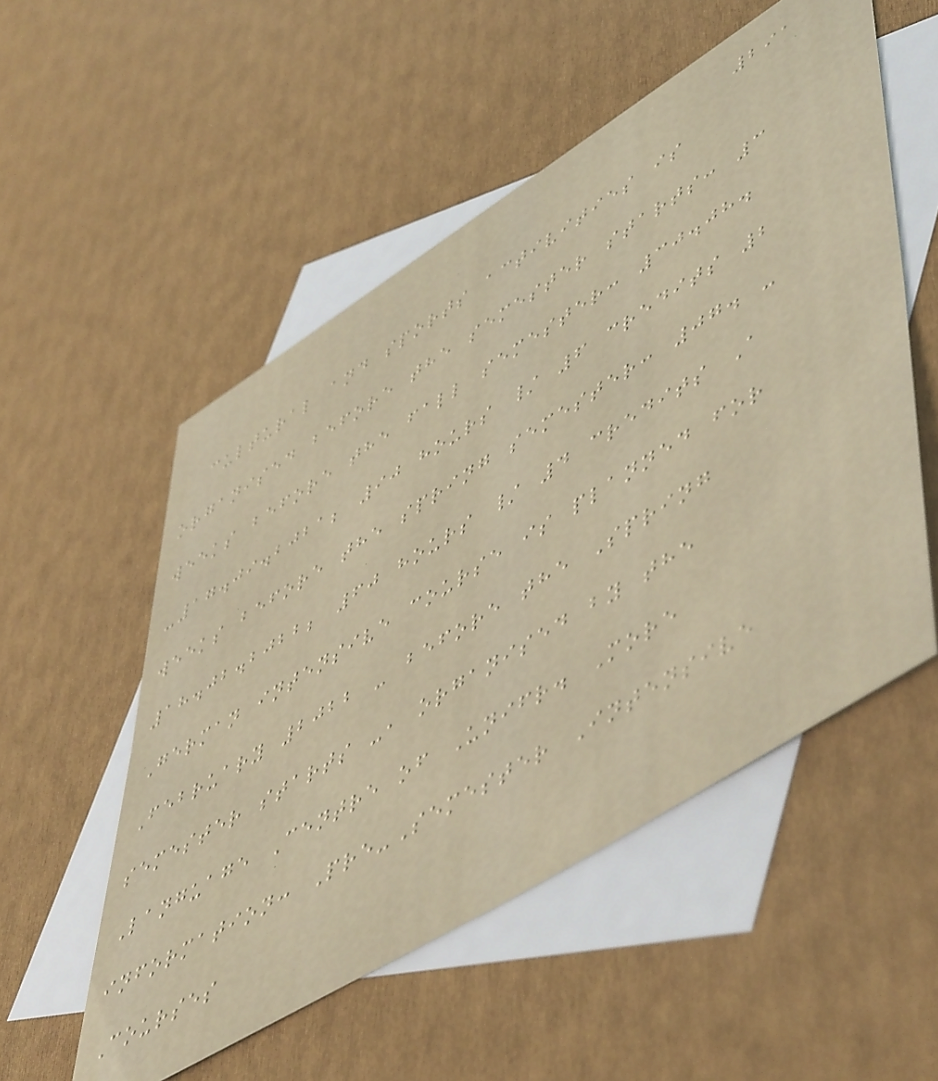291
cultural and sports activities is
organised before the semester starts: 3
weeks before the fall semester: 30.08.
-17.09.2021; 90 hours / 6 credits 2
weeks before the spring semester: 07. -
18.02.2022; 60 hours / 4 credits A
German intensive course is planned for
February 2022 - before the Spring
semester starts -, organised by the
Language Centre of Unifr. More
information: Pre-Semester Intensive
Courses
